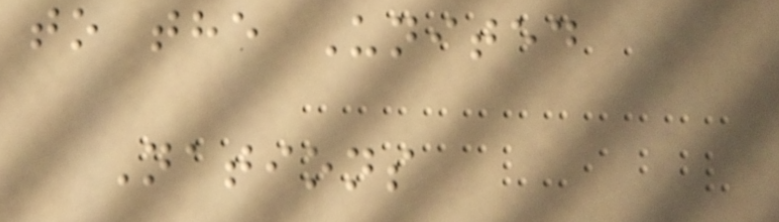to the United
Nations
